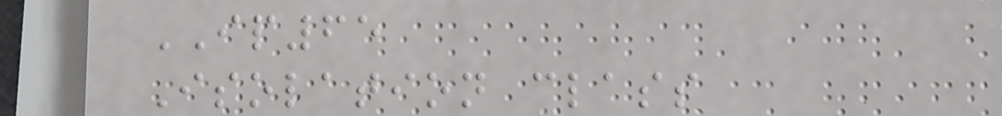IP65
Isolation class
